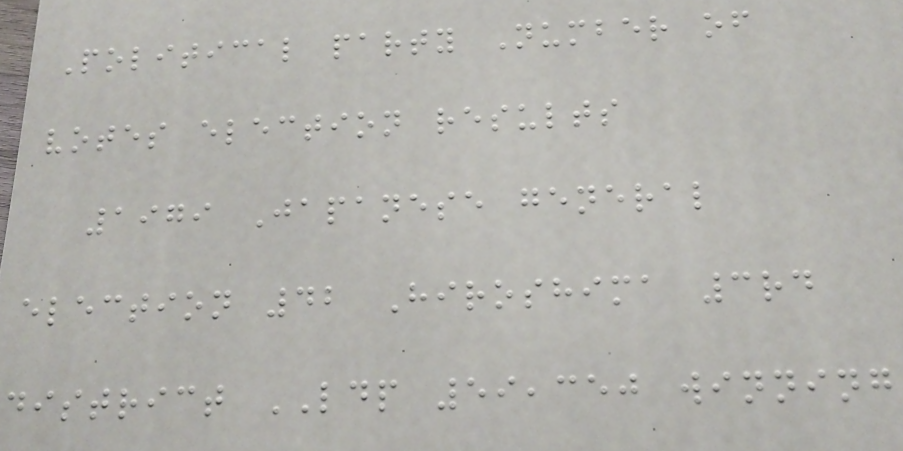Political party Number of
votes election results
1979 Japanese general
election 42 Hiroshima 3rd
district LDP 59,350 winning
